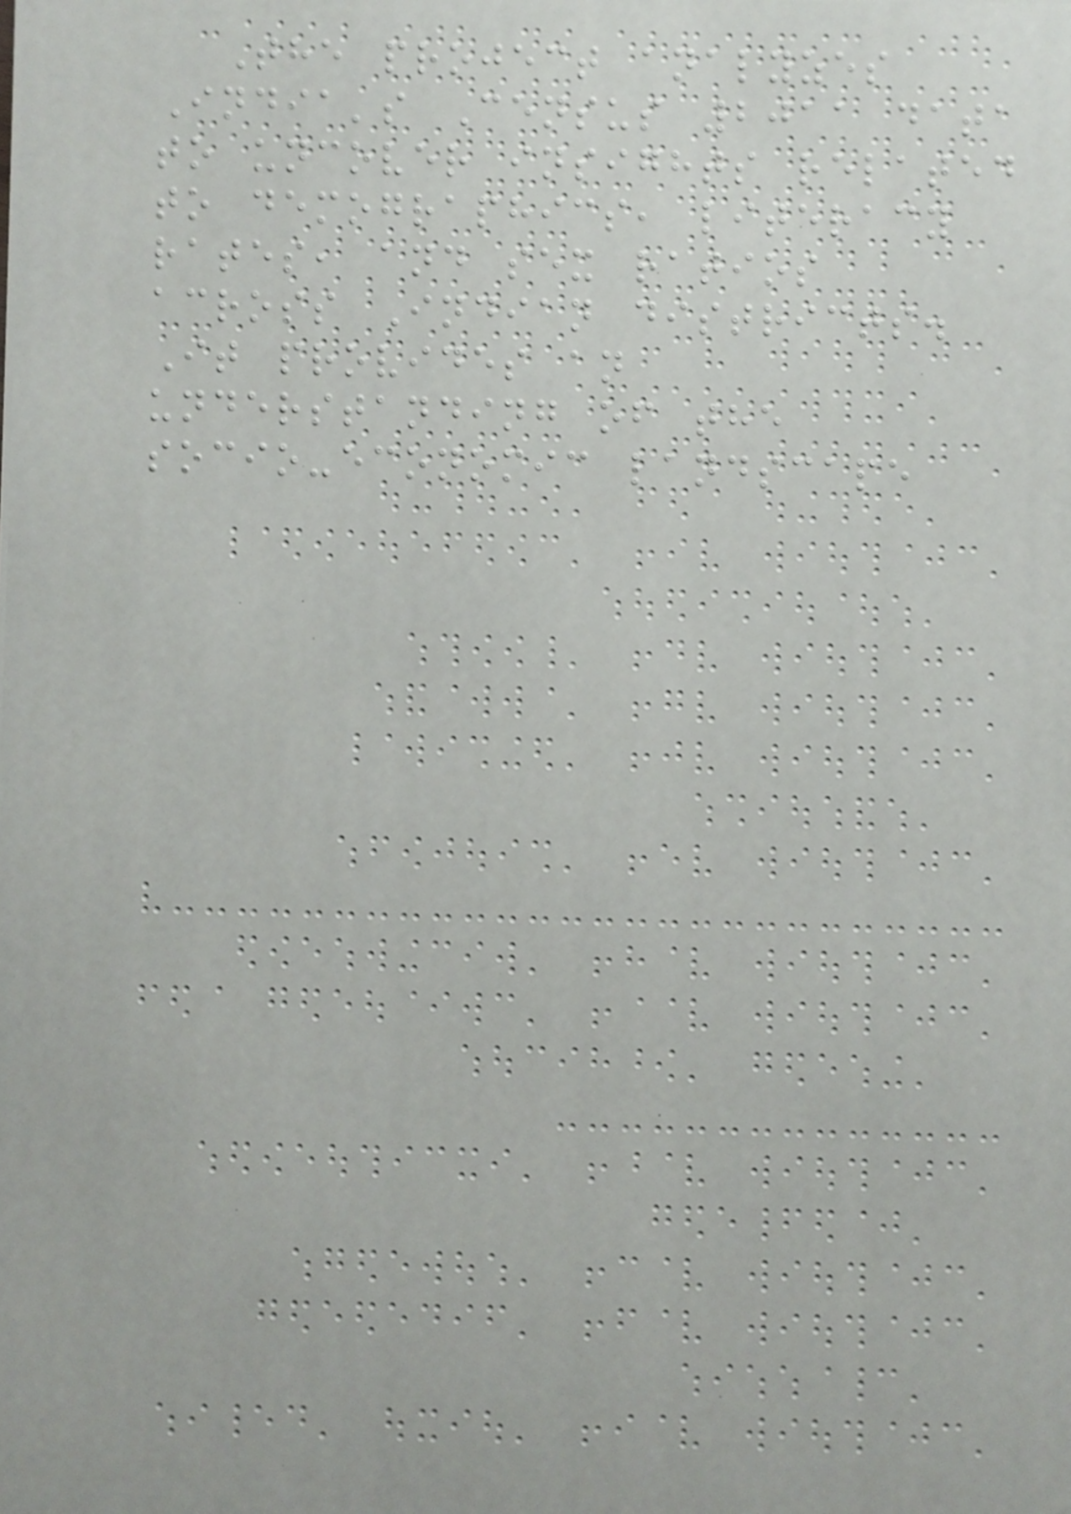The project analyzes
India's Census 2011 data
to uncover insights related
to demographics, literacy
rates, and sex ratios
across Indian districts.
It provides an
understanding of the
socio-economic landscape
